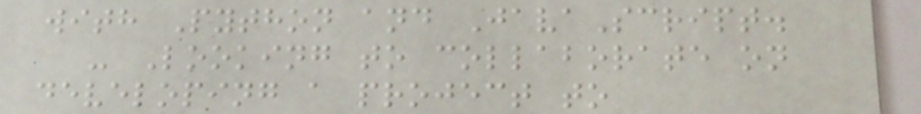with Python and JavaScript.
- Looking to collaborate on
developing a project to
